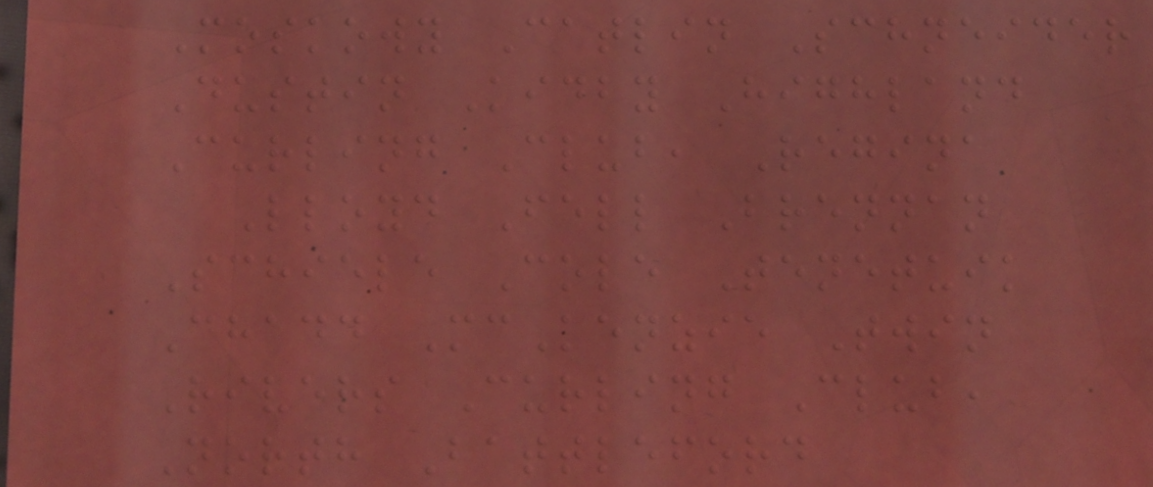Moskowy Catlin Schneider
Dustin Kidby Highland
Curling Club, Regina
Lloyd Fell Brennan
Schiele Cole Tenetuik
Chadd McKenzie Twin
Rivers Curling Club,
North Battleford
